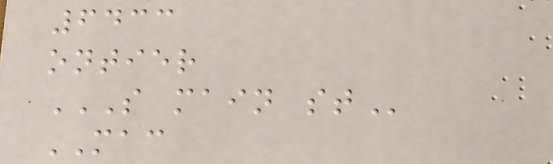6433
ontier
S MAIN ST
MAC
